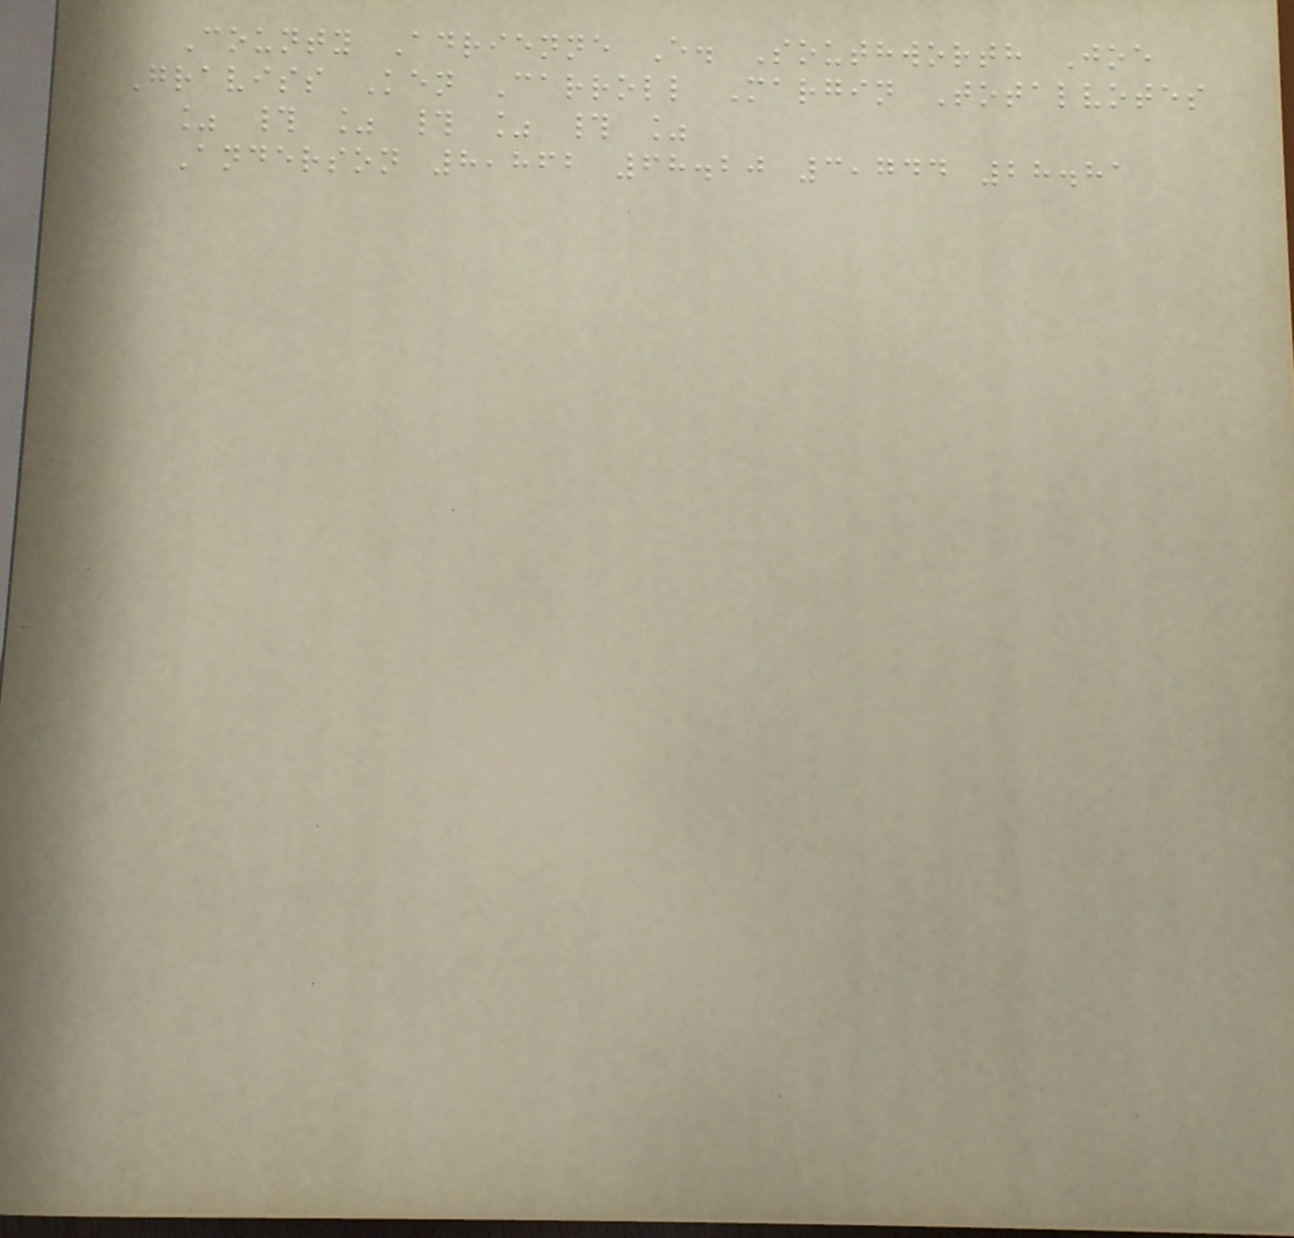County Adrienne E. Southworth Joe
Graviss Ken Carroll Margin Totalvotes
% # % # % # %
Anderson 8,862 68.20 3,744 28.81
